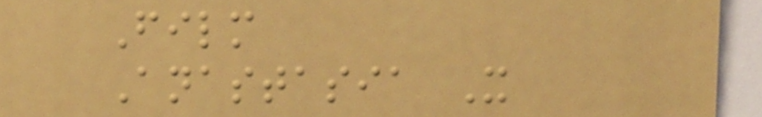Film
Anastasia X
